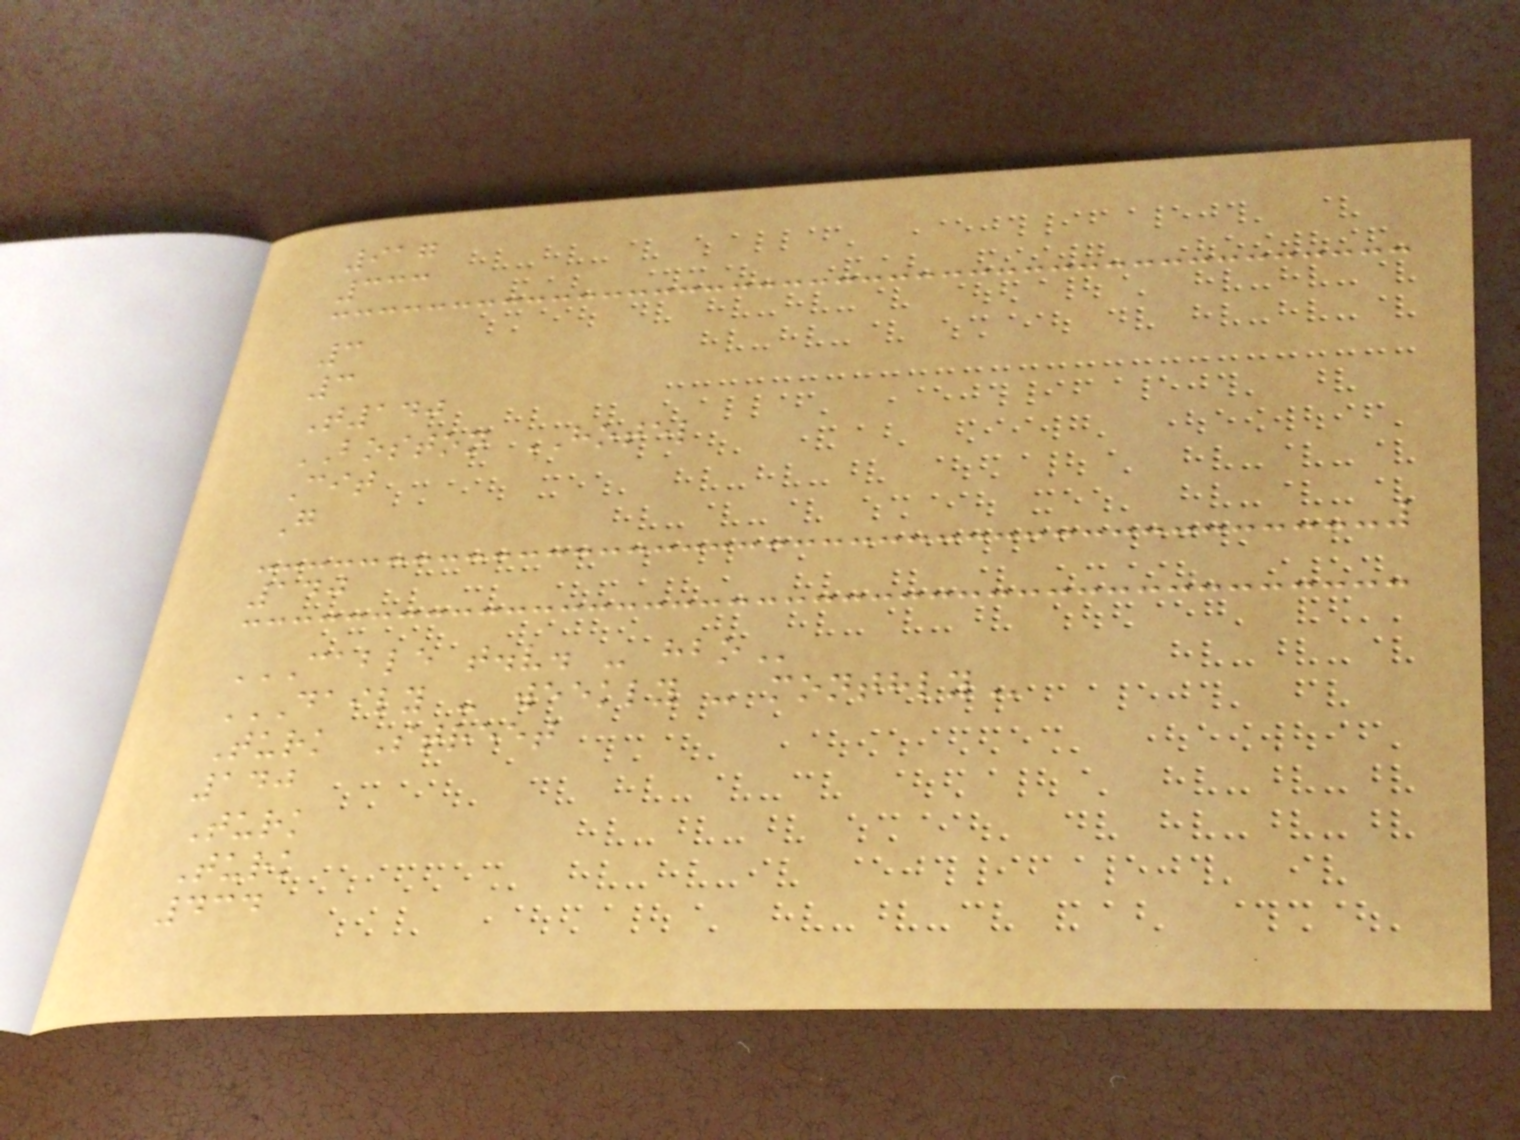917
333
3
3
T140
BOSTON HOTEL
Cit
G
140
CABLE T.V. - HBO
DAILY - WEEKLY - MONTHLY
Turk Street
140
Turk
Turk
434
